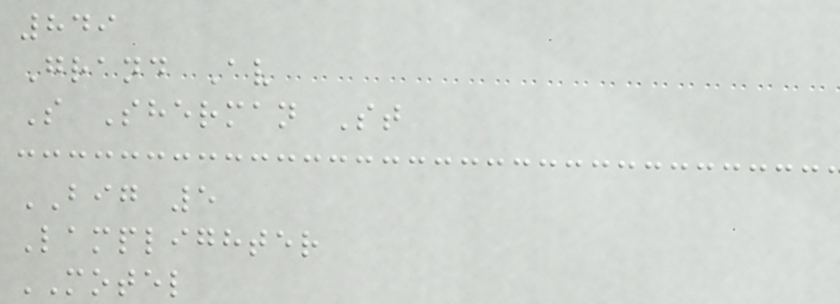849
Grand Av
S Sherman St
BIG 5
Lamplighter
MOTEL
